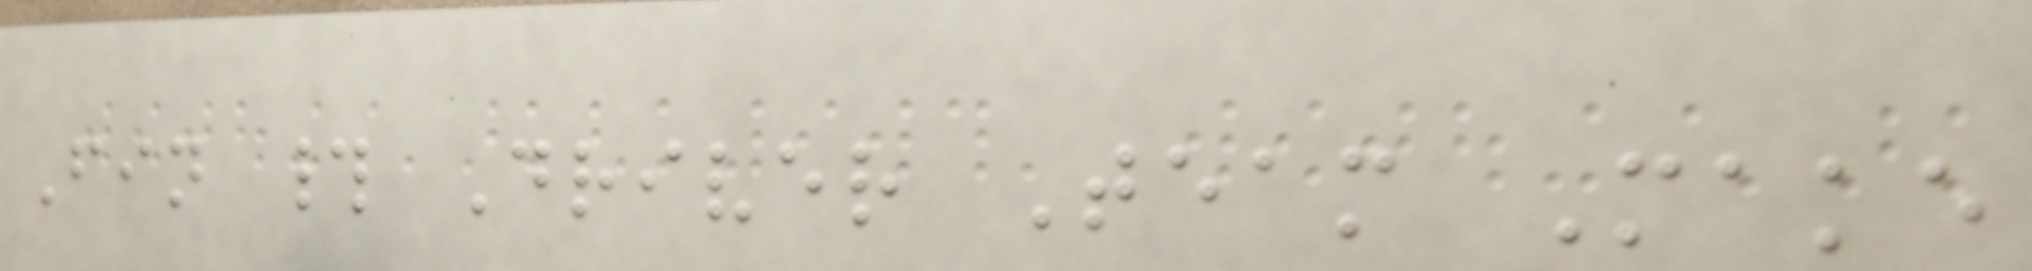Fin # Driver Team Make
